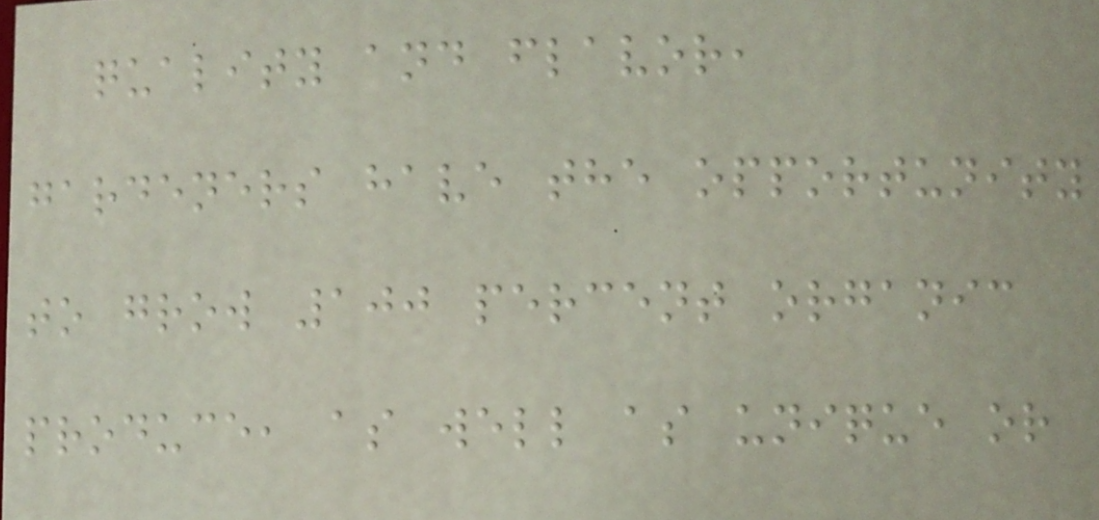quality and flavor,
gardeners have the opportunity
to grow 100 percent organic
produce, as well as unique or
